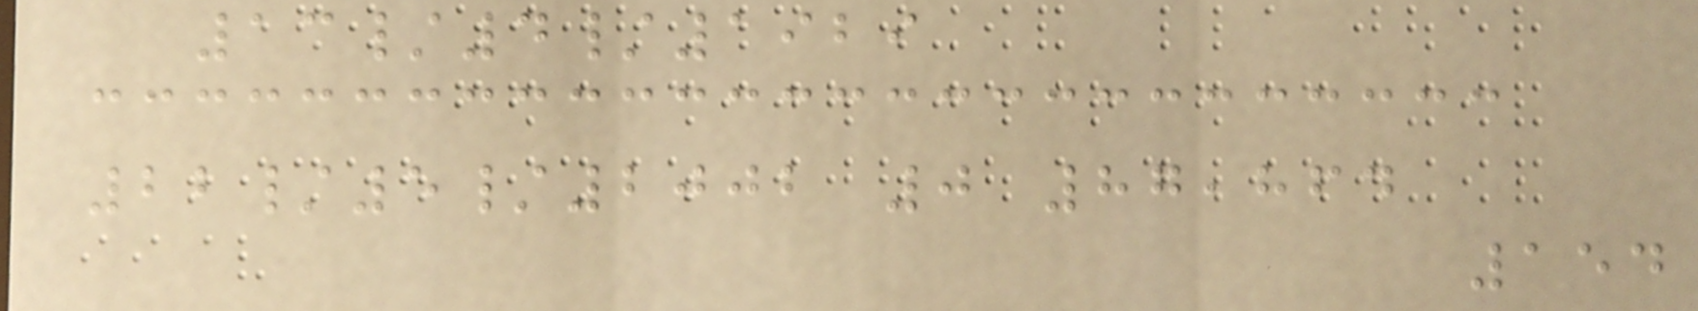13/4/1929
22/5/2002 0 87,864
154
